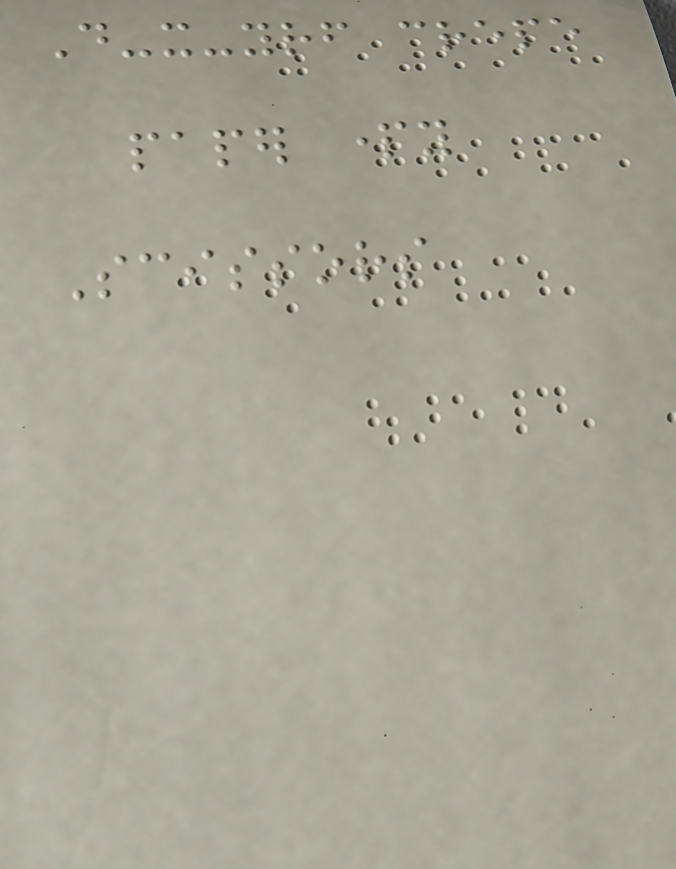Do-it-yourself crepe
paper party
Scissors
